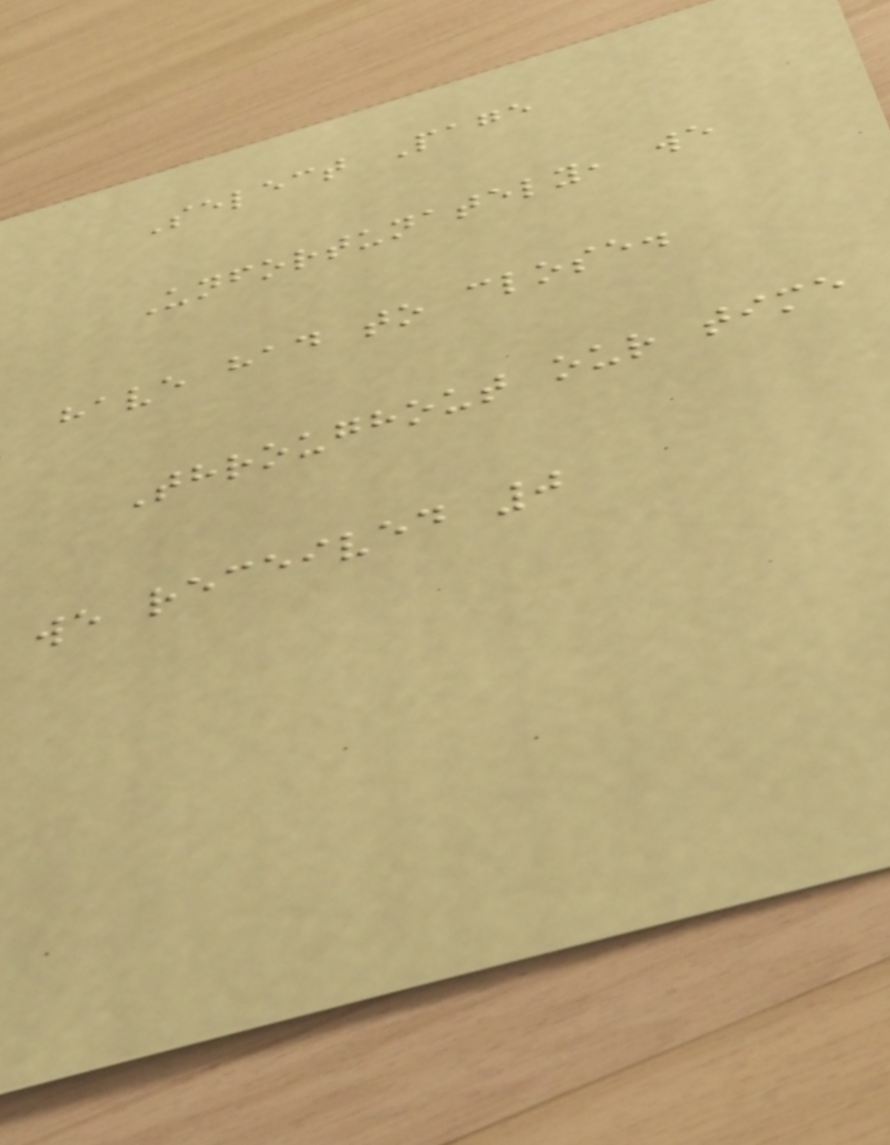Select Page
Unfortunately, we
have had to close.
Throughout our time
we received 0
